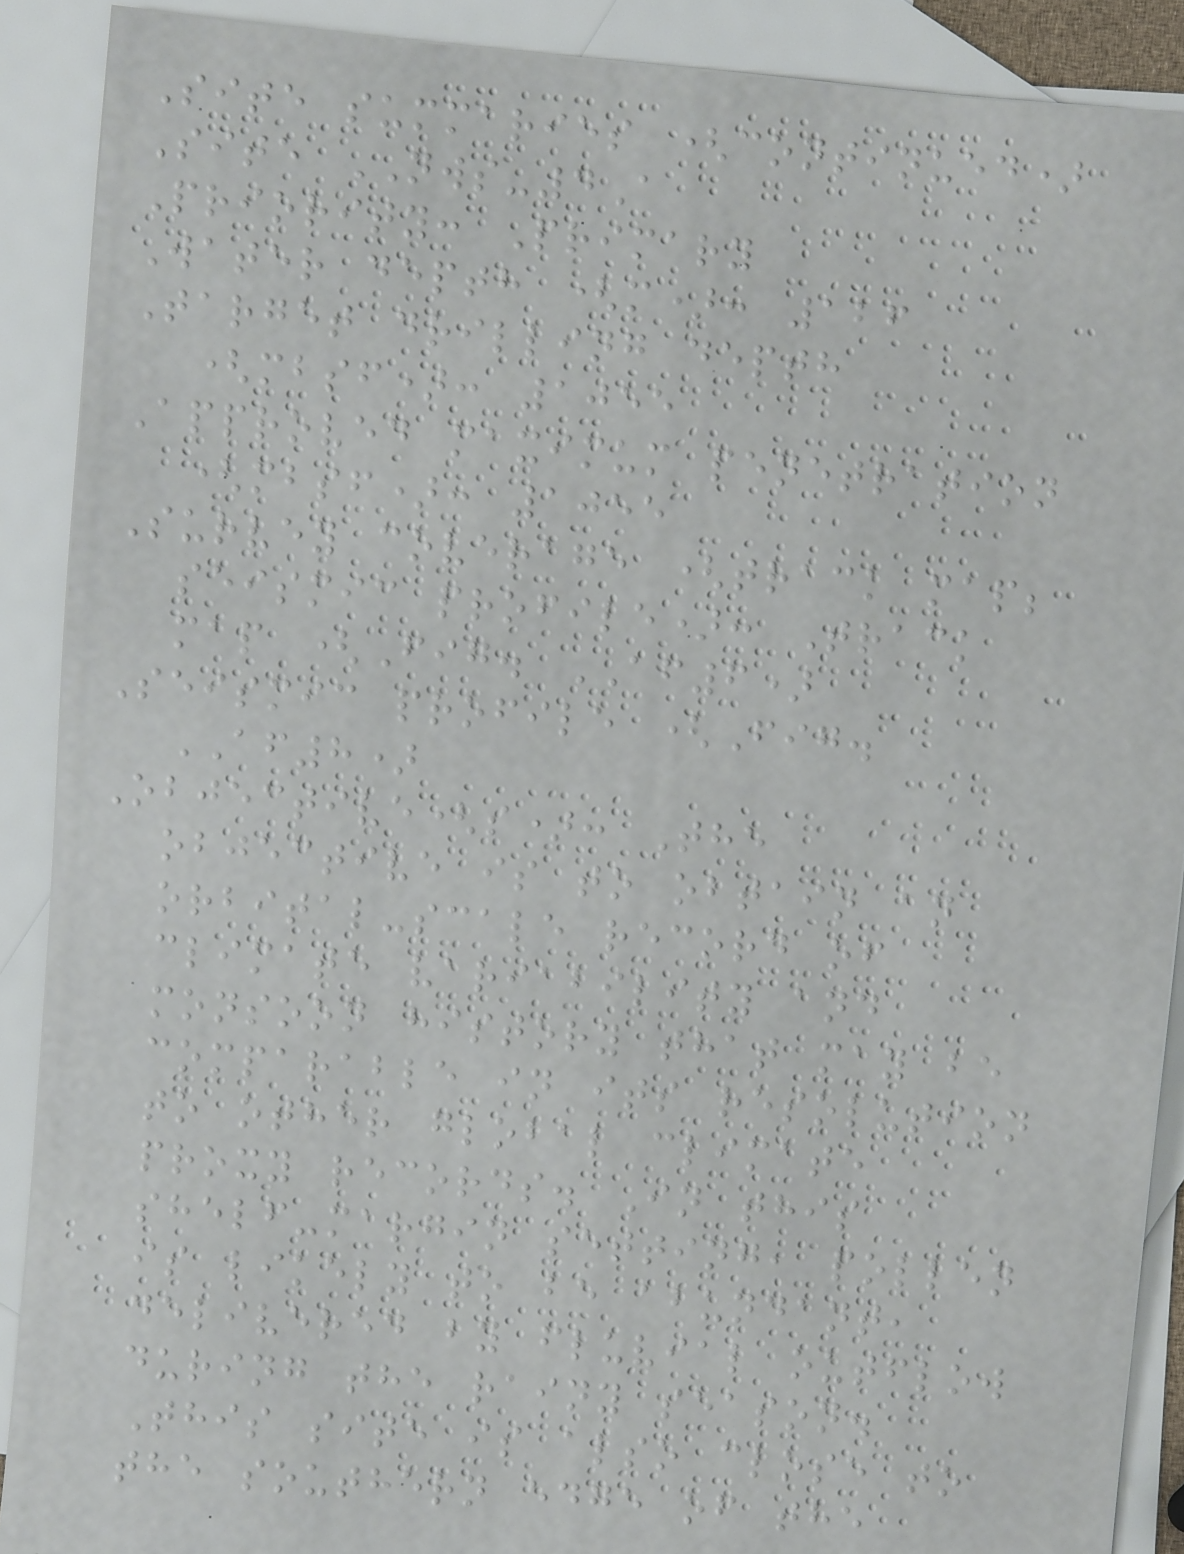Site summaries (continued)
Site NWS-4A
Priority: Primary
Water depth (m): 126
Target drilling depth
(mbsf): 1055
Approved maximum penetration
(mbsf): 1055
Survey coverage (track map;
seismic profile): Track
map (Fig. AF6)
Seismic profile (Fig.
AF8)
Objective(s): The
objective is to obtain an
orbital-scale record of
climate variability and
monsoon history that may be
comparable in its resolution
to other global climate
proxy records. In this
shelf-margin setting, pollen
is likely to be abundant,
delivered by fluvial outflow
during the rainy season.
This site is also close to
the southern edge of the
